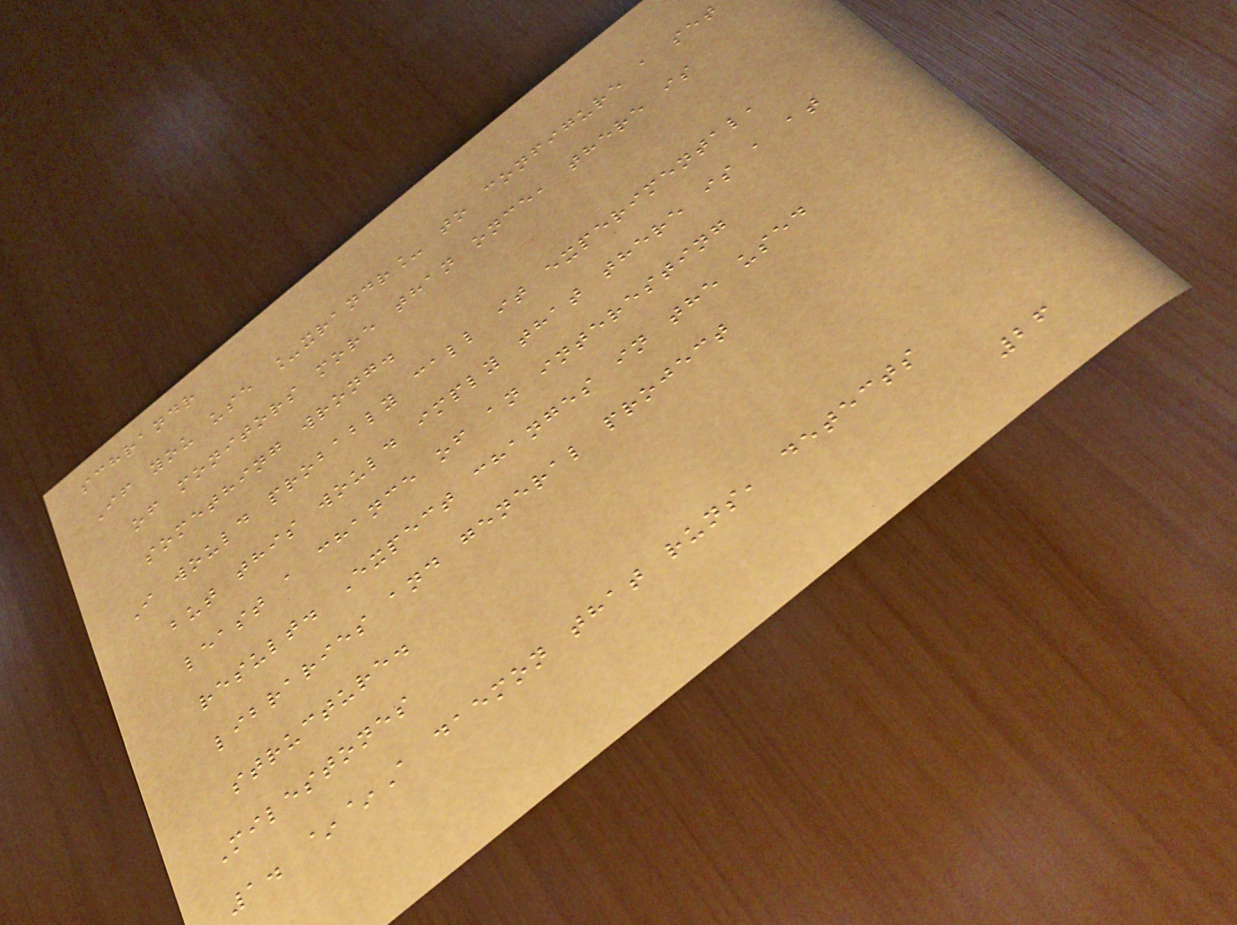schrandr
If you use _xrandr_ to configure a set
of monitors more than once, there is
something wrong.
I would probably call it experimental,
but this would imply that there is a at
least a chance of an interesting
result. Expect changes in the used
libraries and general project
structure.
Milestones
1. ~~A daemon that runs, detects
26
